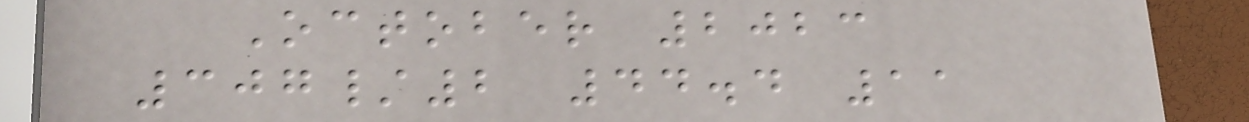October 2023
307/2 44.4 11
